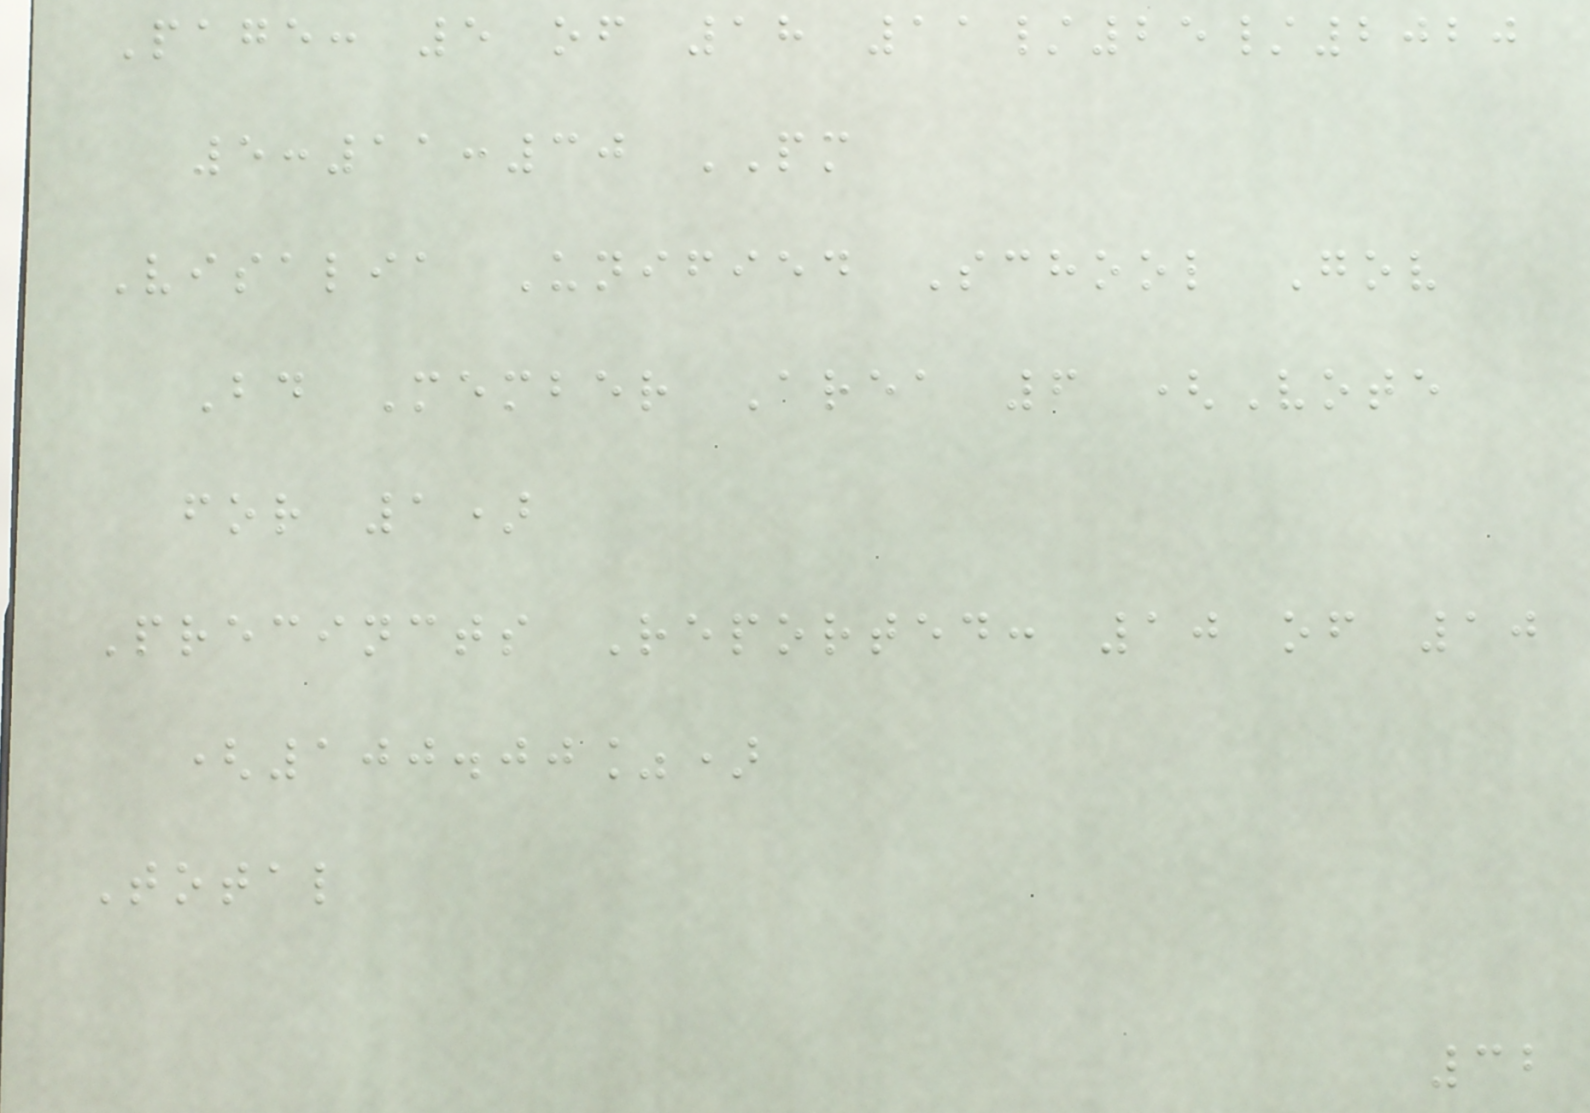Page: 5 of 18 11/25/2020
5:11:30 PM
Visalia Unified School Gov
Bd Member Area 6 (Vote
for 1)
Precincts Reported: 10 of 10
(100.00%)
Total
32
